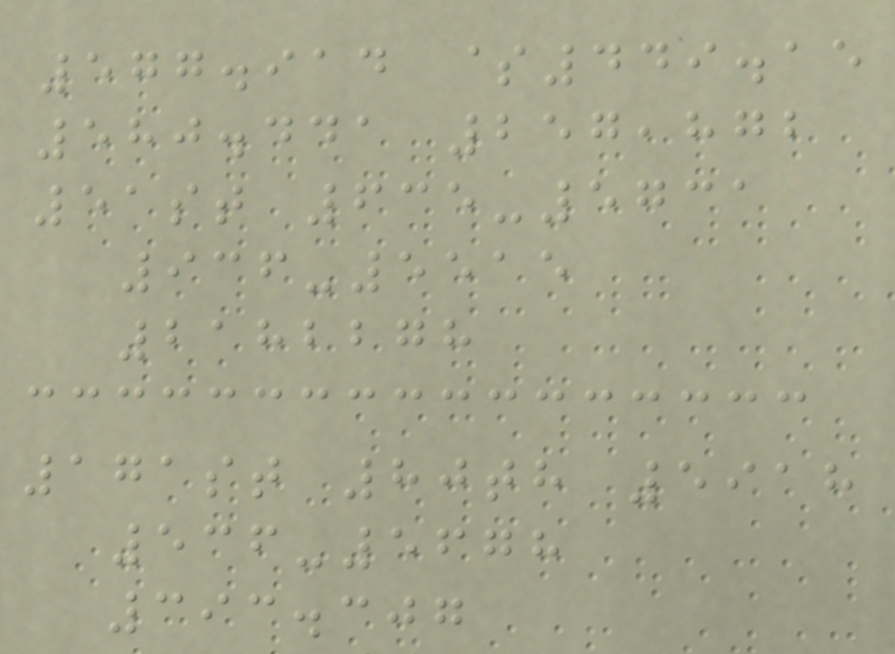577.914 $449.15
580.441 257,872
51st 635-5731
936-5515
2182278
171st 80th 5918
536-5678
393.307
